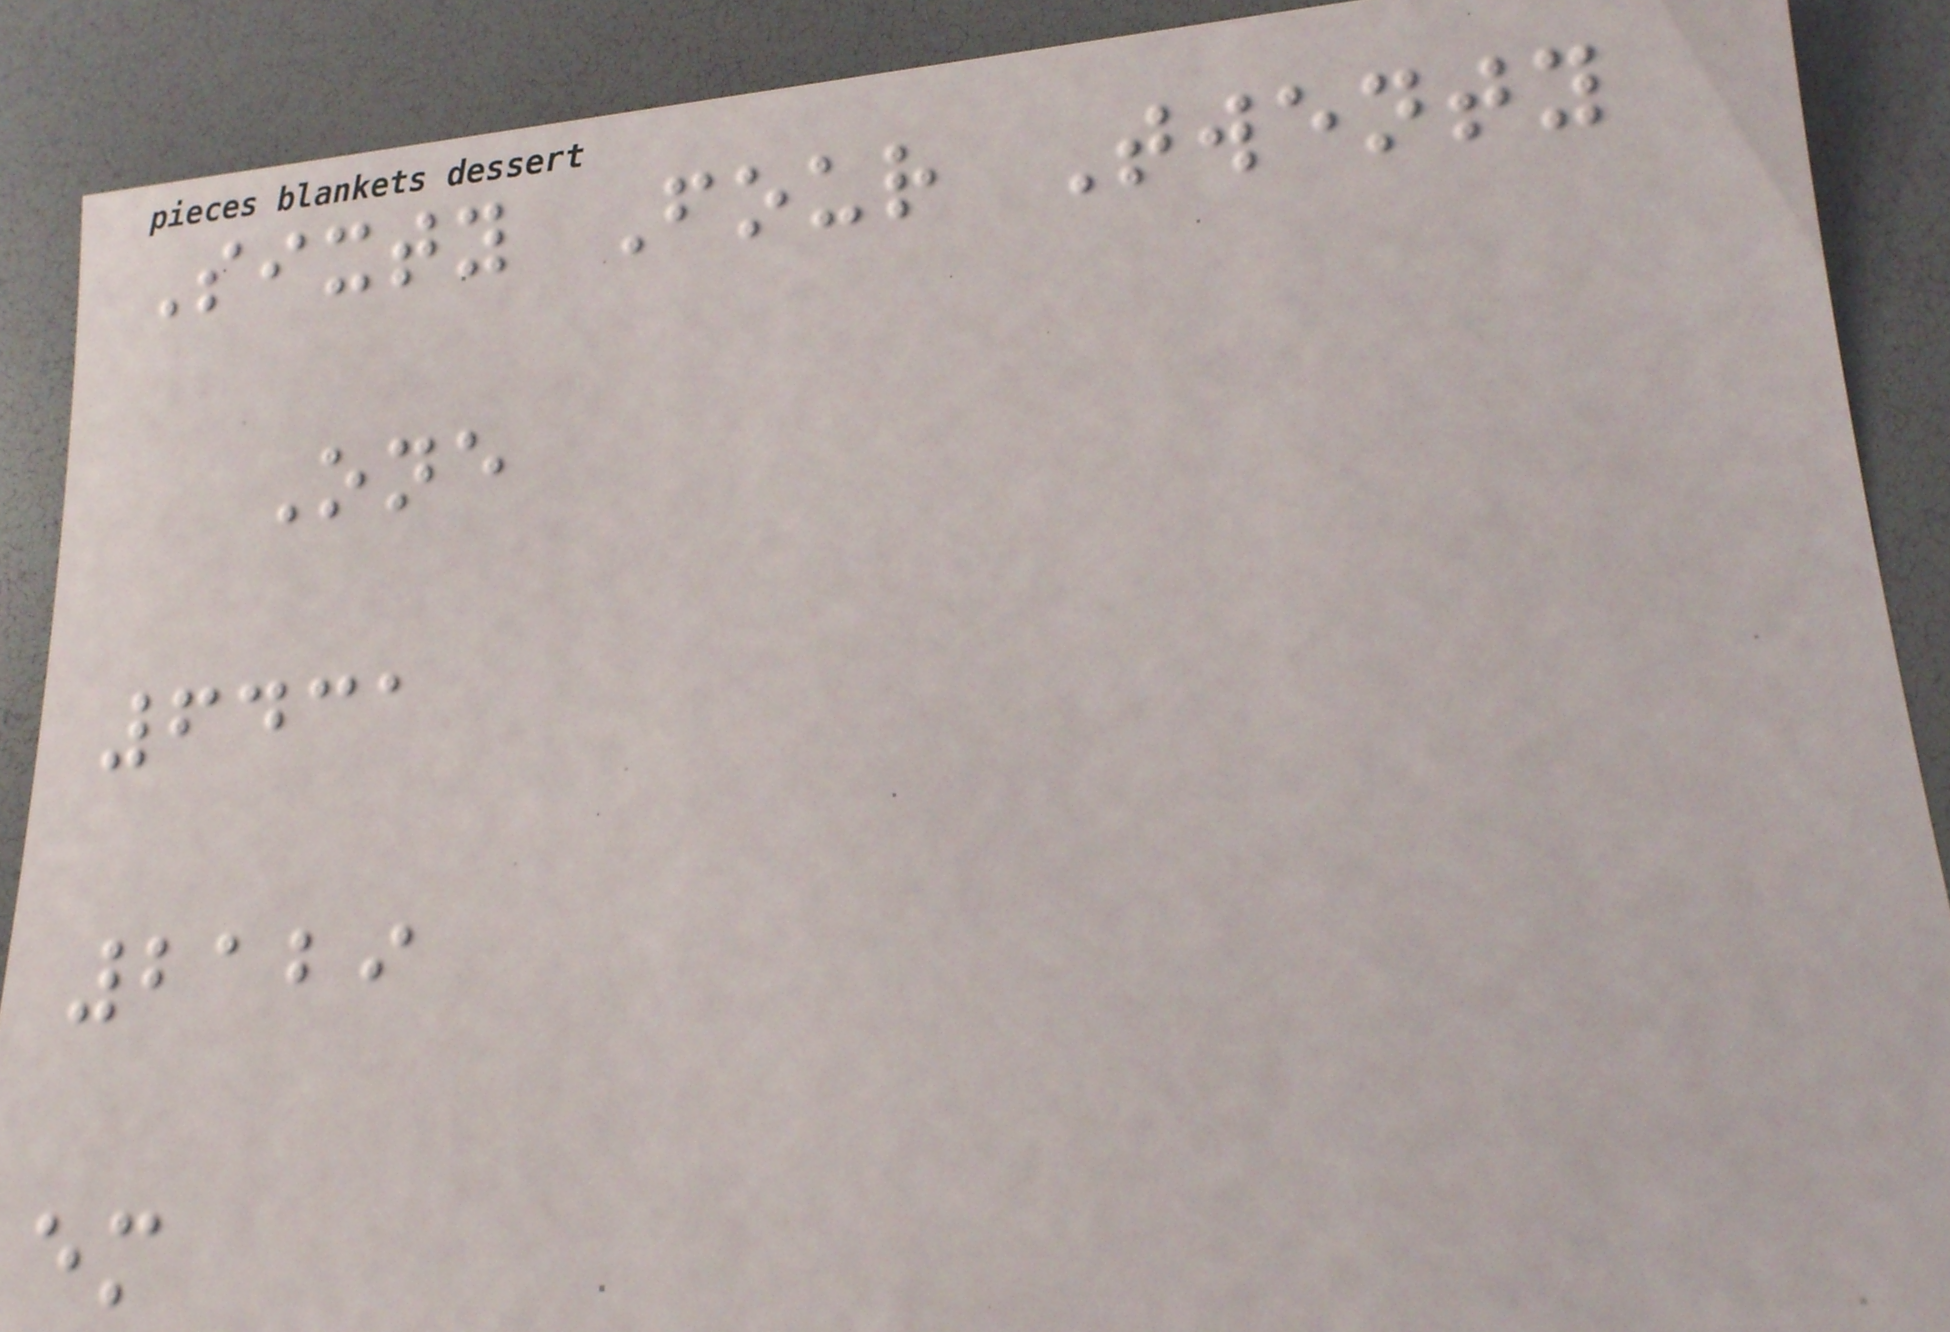Sixty Four Twenty
One
6431
2129
em
